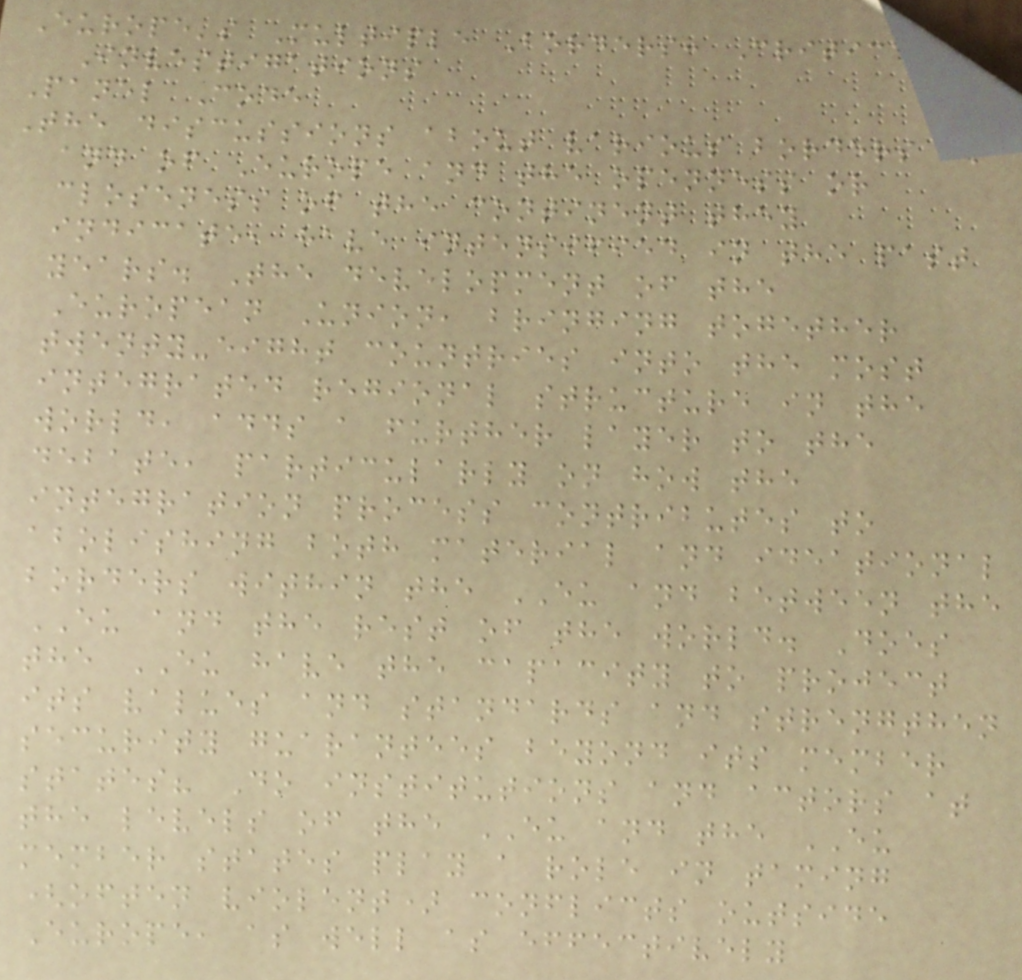Europe's Multiple Borders: Critical
Investigations
Panel Code
The discussions about various borders in
and of Europe and the openness or
closeness of the continent they
indicate, have intensified in the past
years. The development of the
European Union, bringing together
twenty-eight countries into the most
integrated regional structure in the
world, adds a further layer to the
debate, particularly on how the
integration process contributes to
abolishing both material and ideational
borders within the EU and between the
EU and the rest of the world. Does
the EU have the capacity to project
its values and standards and strengthen
security guarantees beyond its member
states? Do institutions and actors at
the levels of the EU and the EU
member states play a role in taming
(often violent) conflicts outside
Europe, as well as effectively
